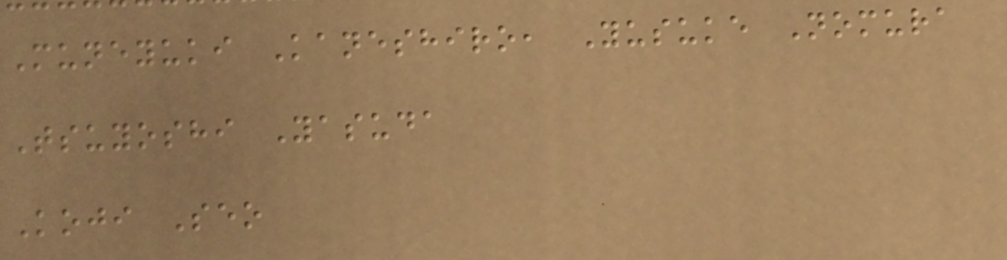Muneyuki Kaneshiro, Yusuke Nomura
Tsuyoshi Yasuda
Koji Seo
